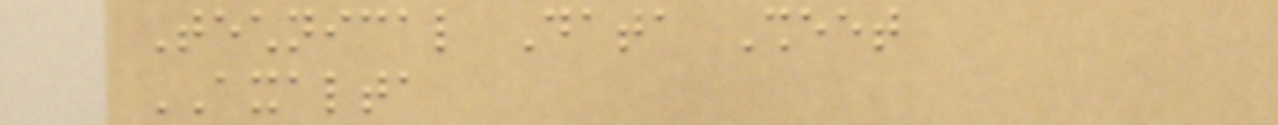Technical Data Sheet
AXALTA
